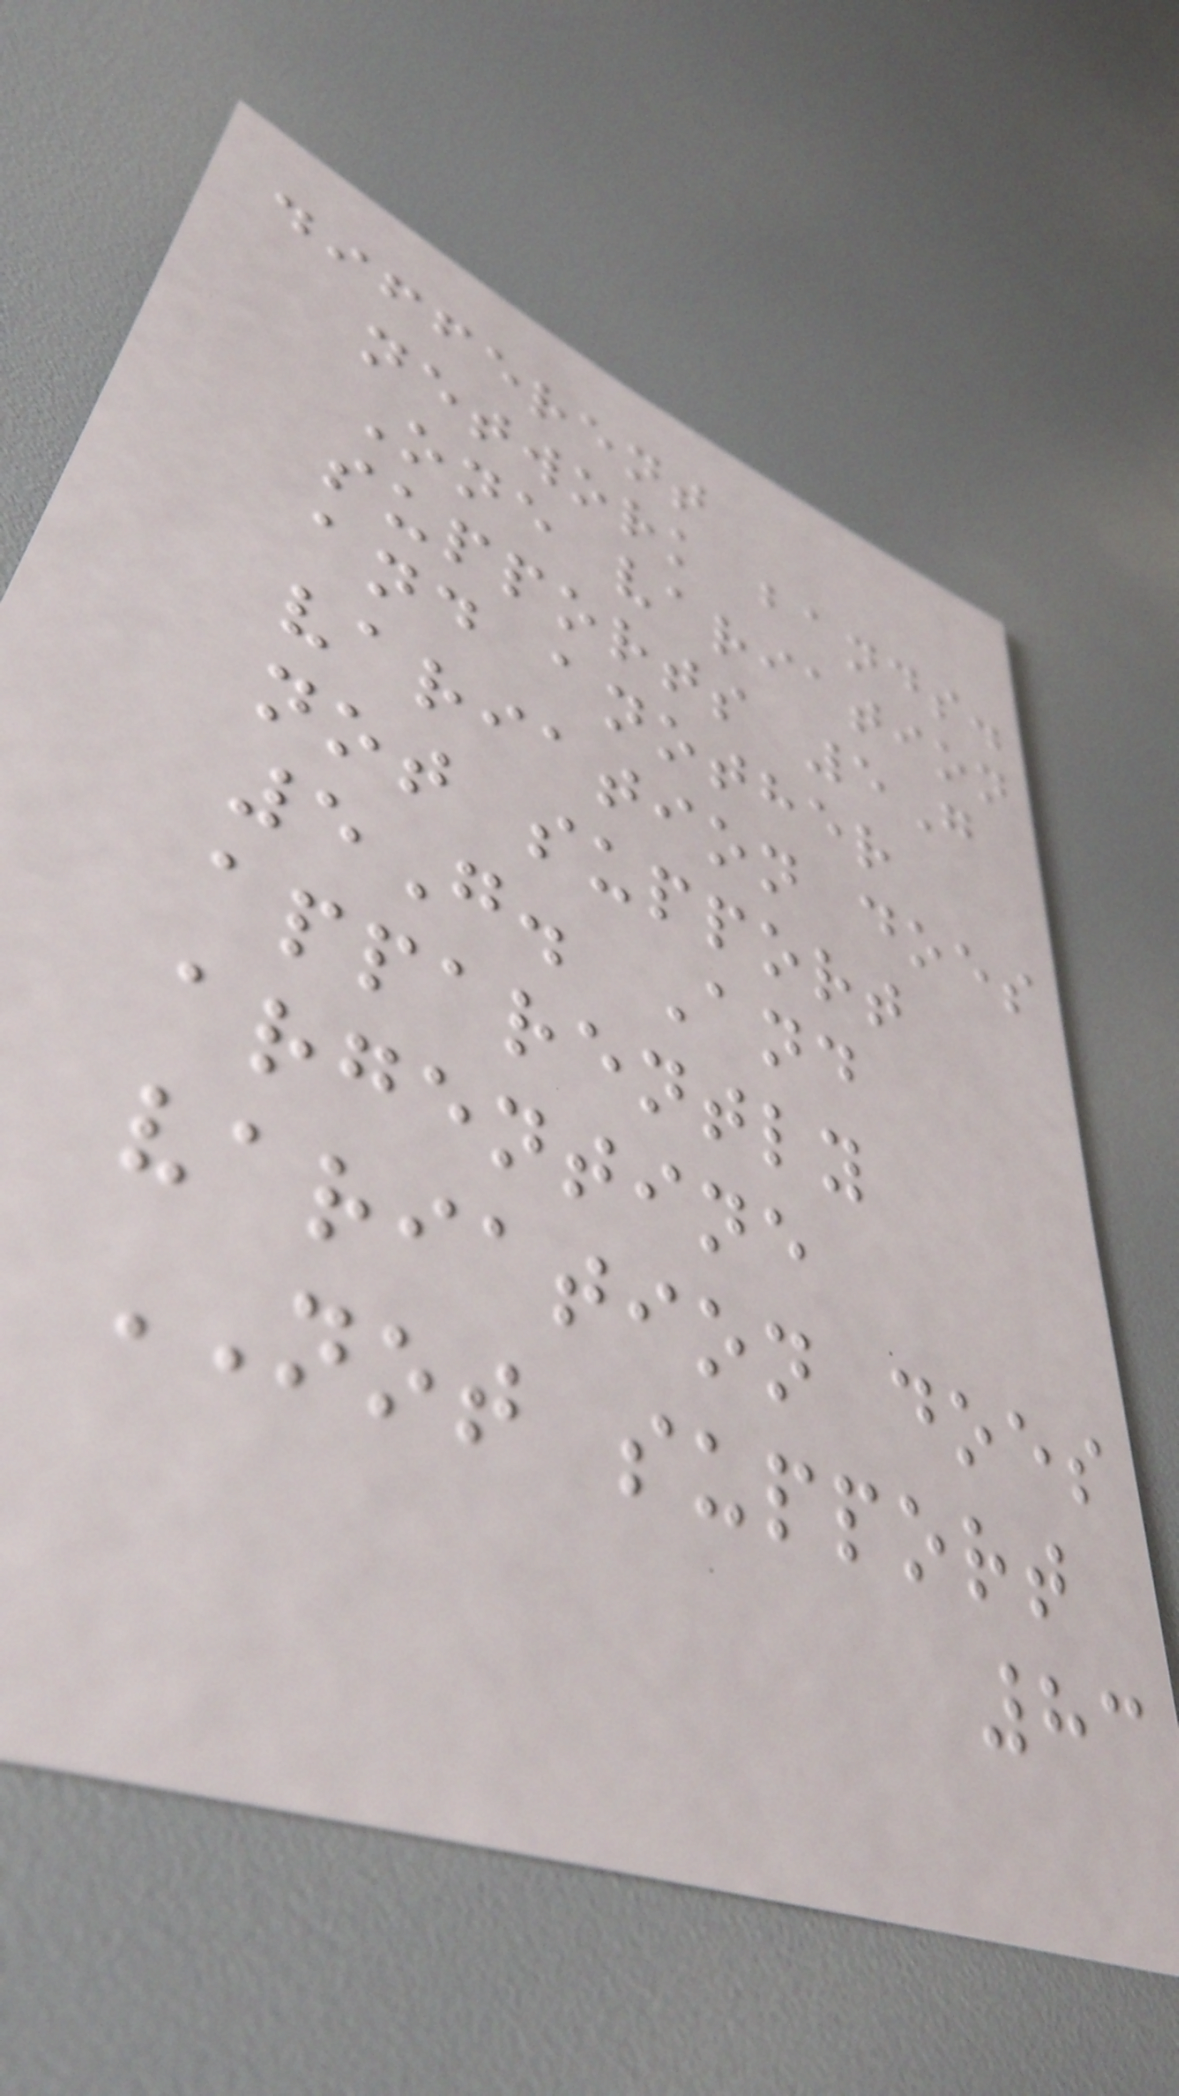different
network bands.
One variation
supports 5G
and another
variation does
not support
5G. And
apparently
argentine
variation does
NOT support
83
